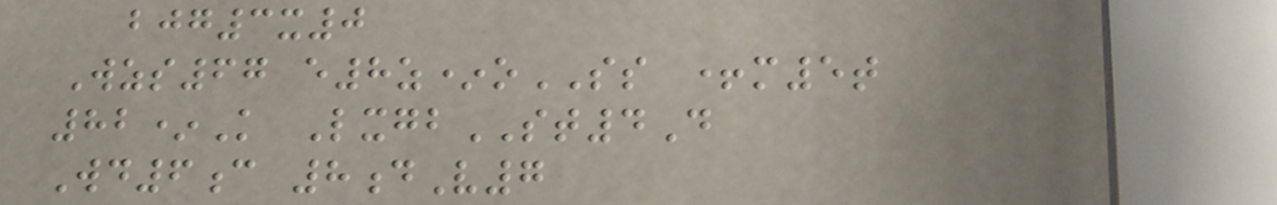bjg3x0
Wzs67 e8z*oSS +m5t
82*K LxgbST4D
Wd6c 8dV7
